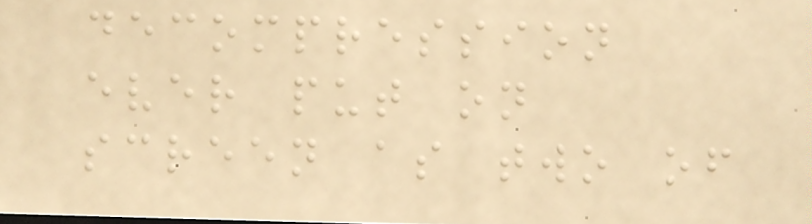decompression
ever put on
screen as two of
